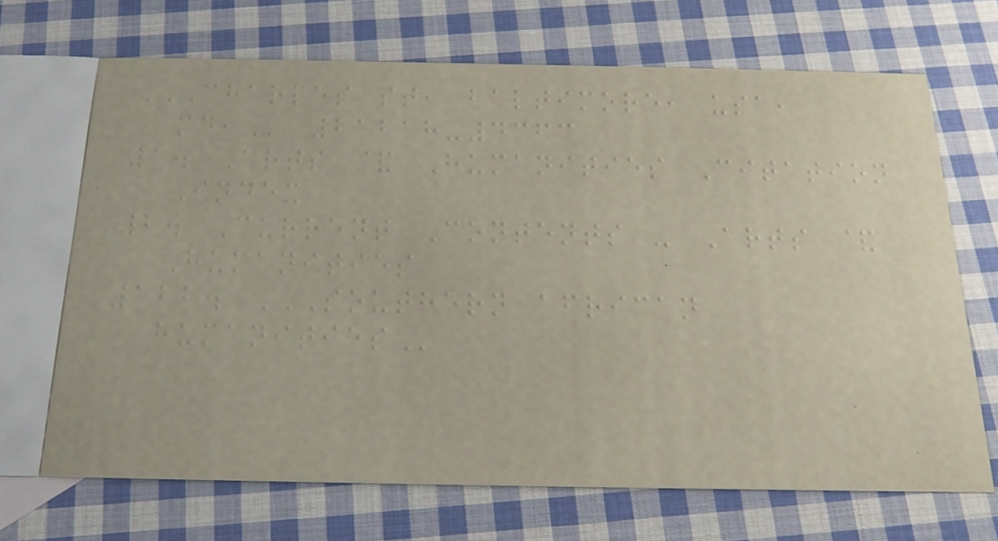CHARLES ST, BALTIMORE, USA,
MD, 21218-4363
1. Arts & Humanities Citation
Index
2. Current Contents - Arts &
Humanities
122. SOUTHERN AFRICAN
HUMANITIES
